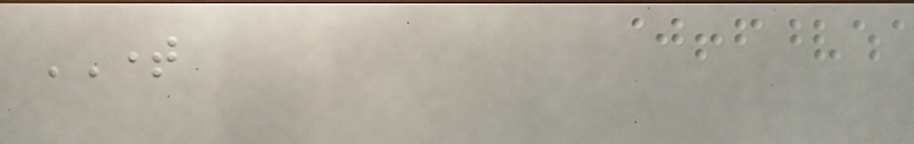TIME
